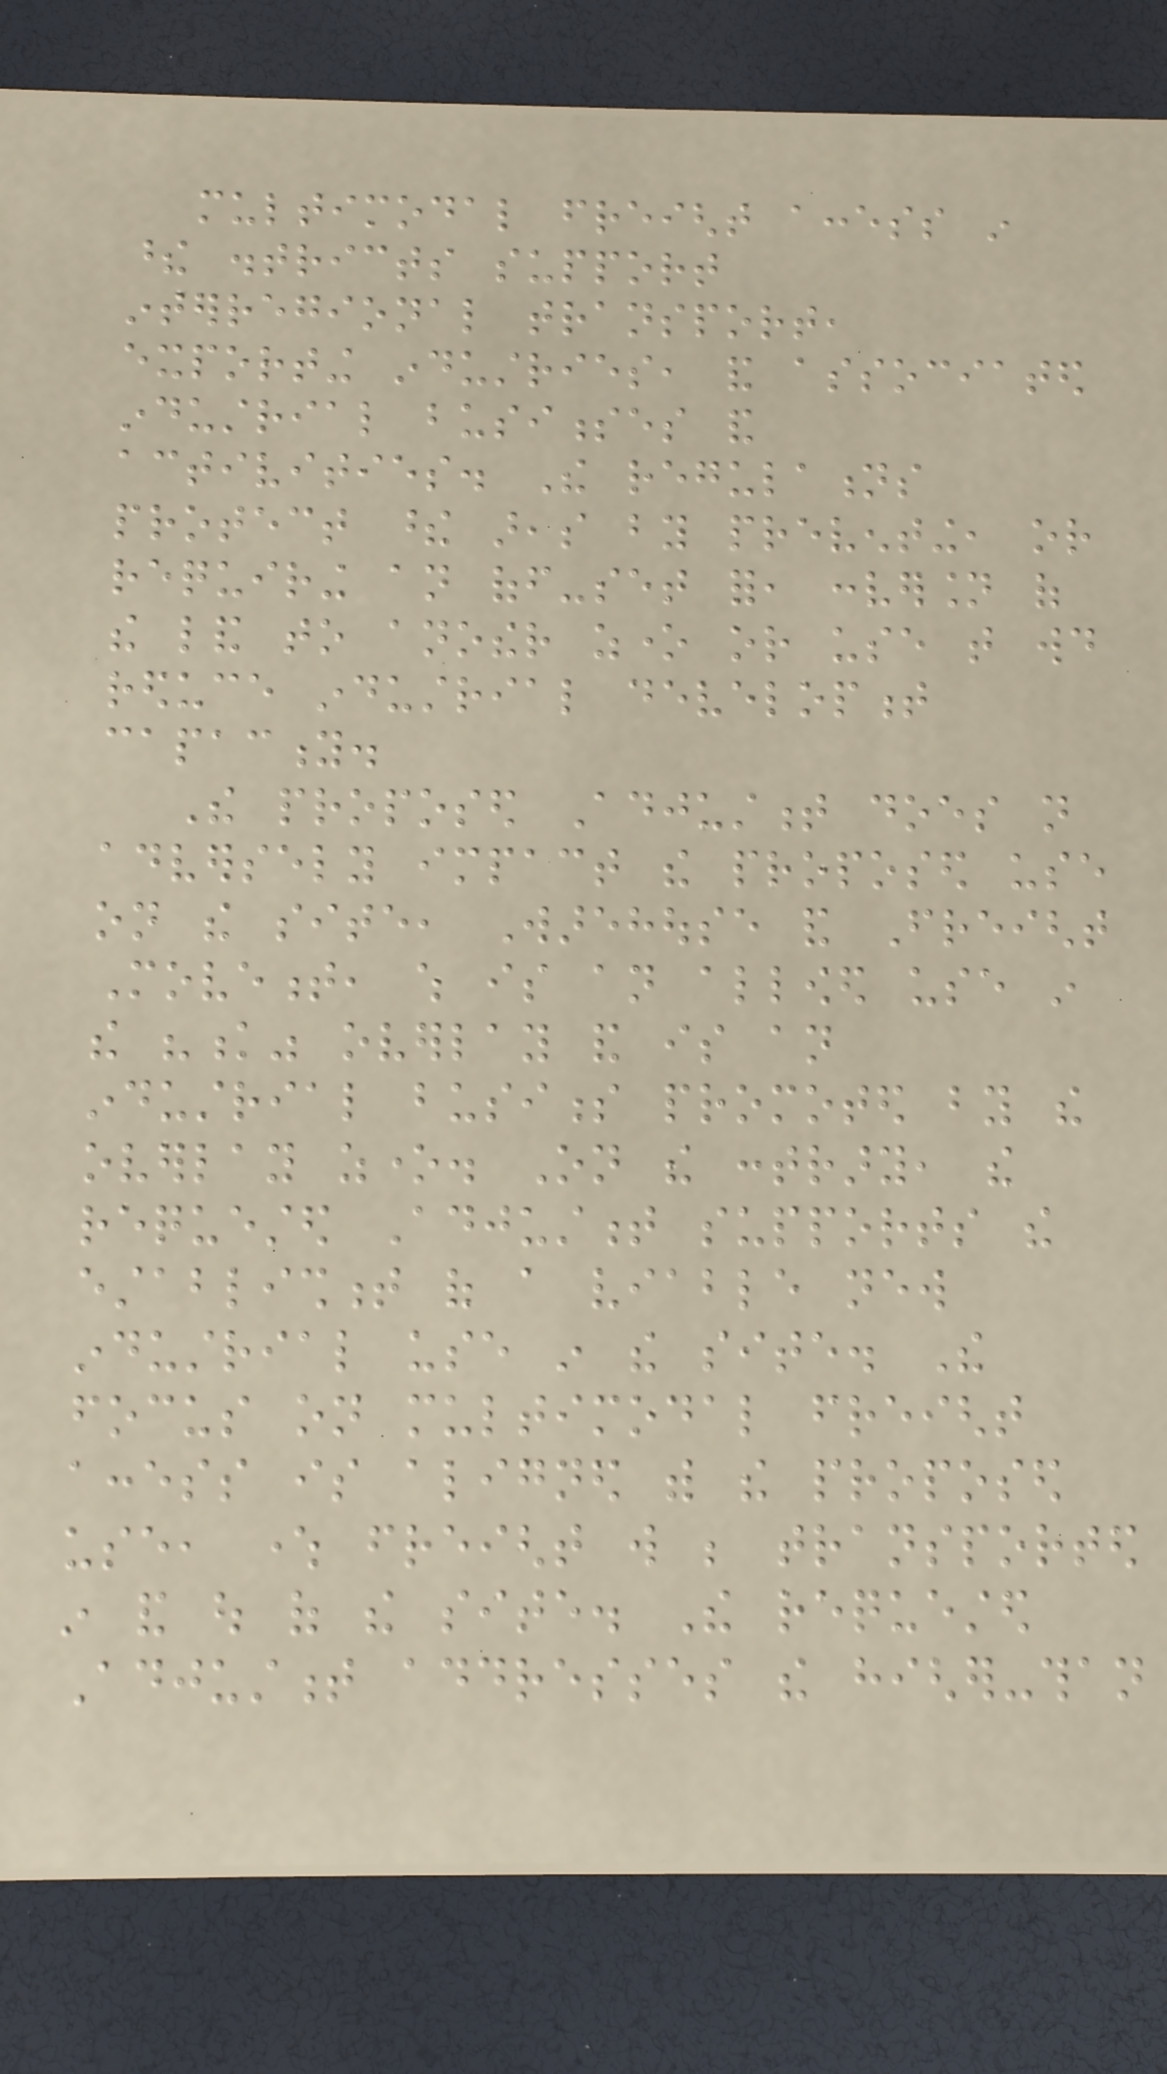multimodal freight access in
these districts support
interregional transport,
exporting industries, and associated
industrial businesses and
activities. The regulations
protect these areas by preventing, or
requiring an off-set for, conversion of
the land to another zone or use that would
reduce industrial development
capacity.
The proposed Adjustment does not
adversely impact the proposed use
on the site, Warehouse and Freight
Movement, which is an allowed use in
the "k" overlay and is an
industrial business promoted by the
overlay zone. On the contrary, the
requested Adjustment supports the
establishment of a viable new
industrial use in the site. The
focus on multimodal freight
access is aligned with the proposed
use, where freight will be transported
in and out of the site. The requested
Adjustment addresses the higher-than
